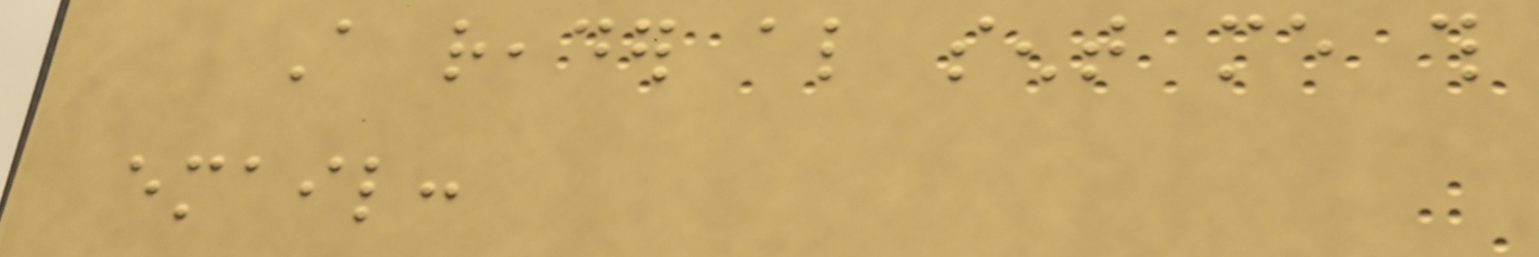A reader also sent me this
email:
